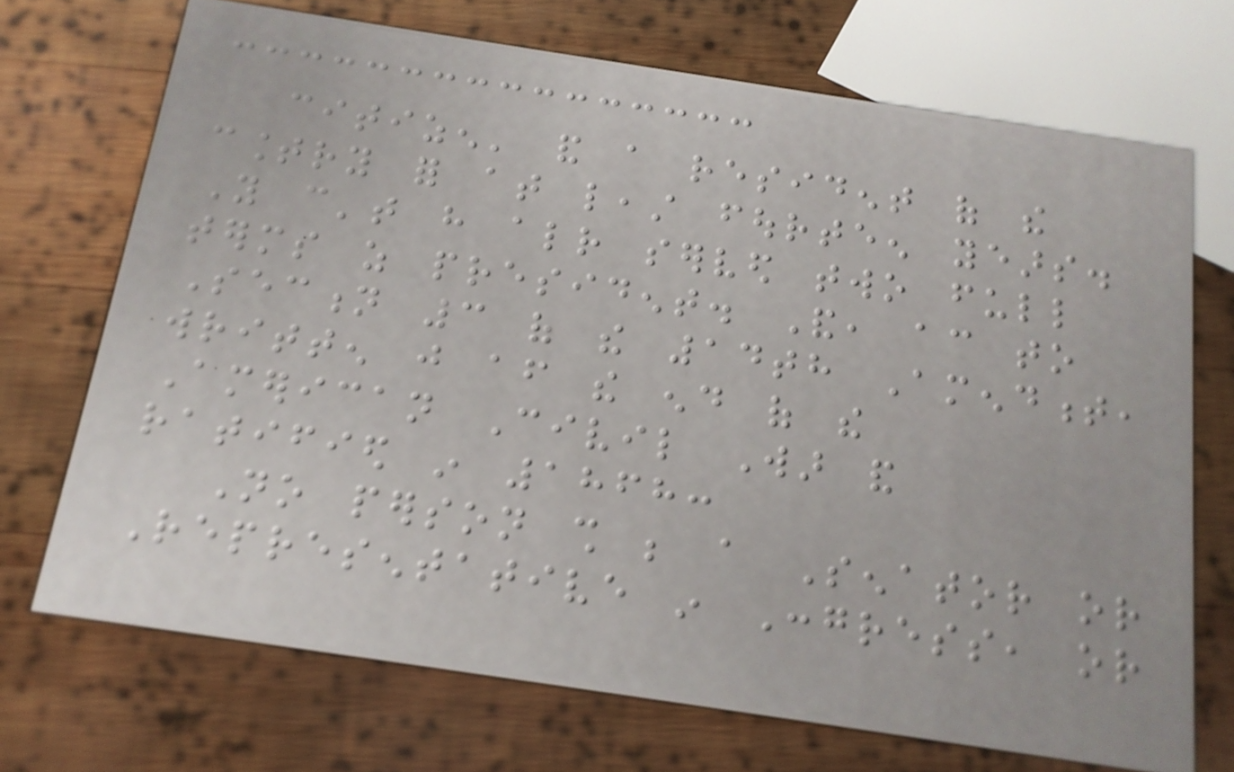citizen' and a resident of the
country for at least fourteen years.
You can't have already served two full
terms as president. And, according to
Section 3 of the 14th Amendment,
written just after the end of the
American Civil War and
ratified in 1868:
No person shall be a Senator or
Representative in Congress, or
